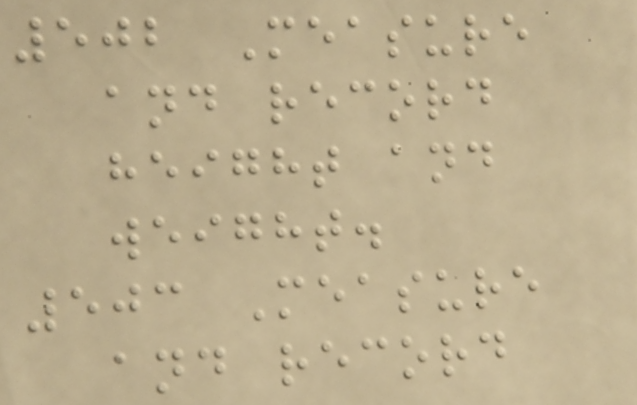502 Measure
and record
height and
weight.
503 Measure
and record
